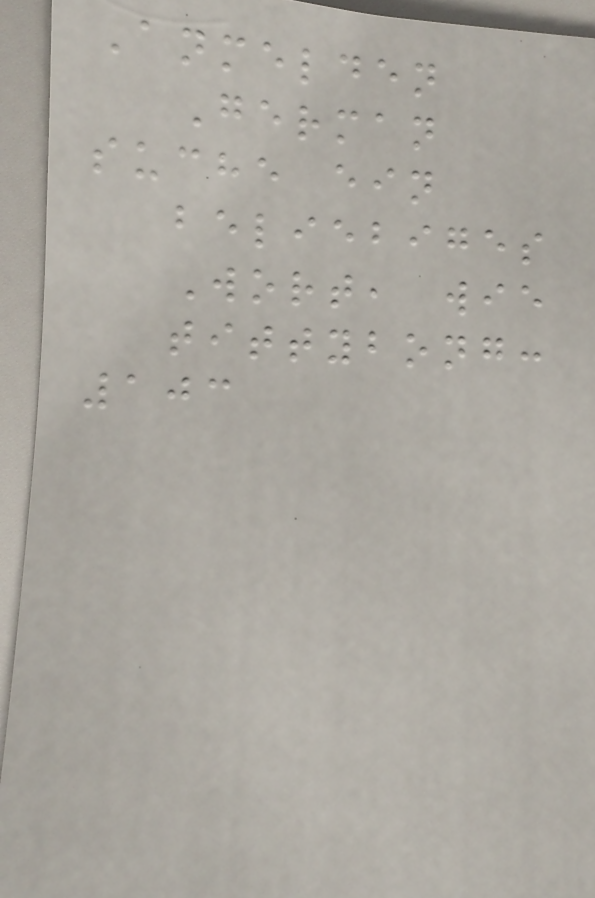Anmelden
German
suche ein
beliebiges
Wort, wie
tittybong:
103
